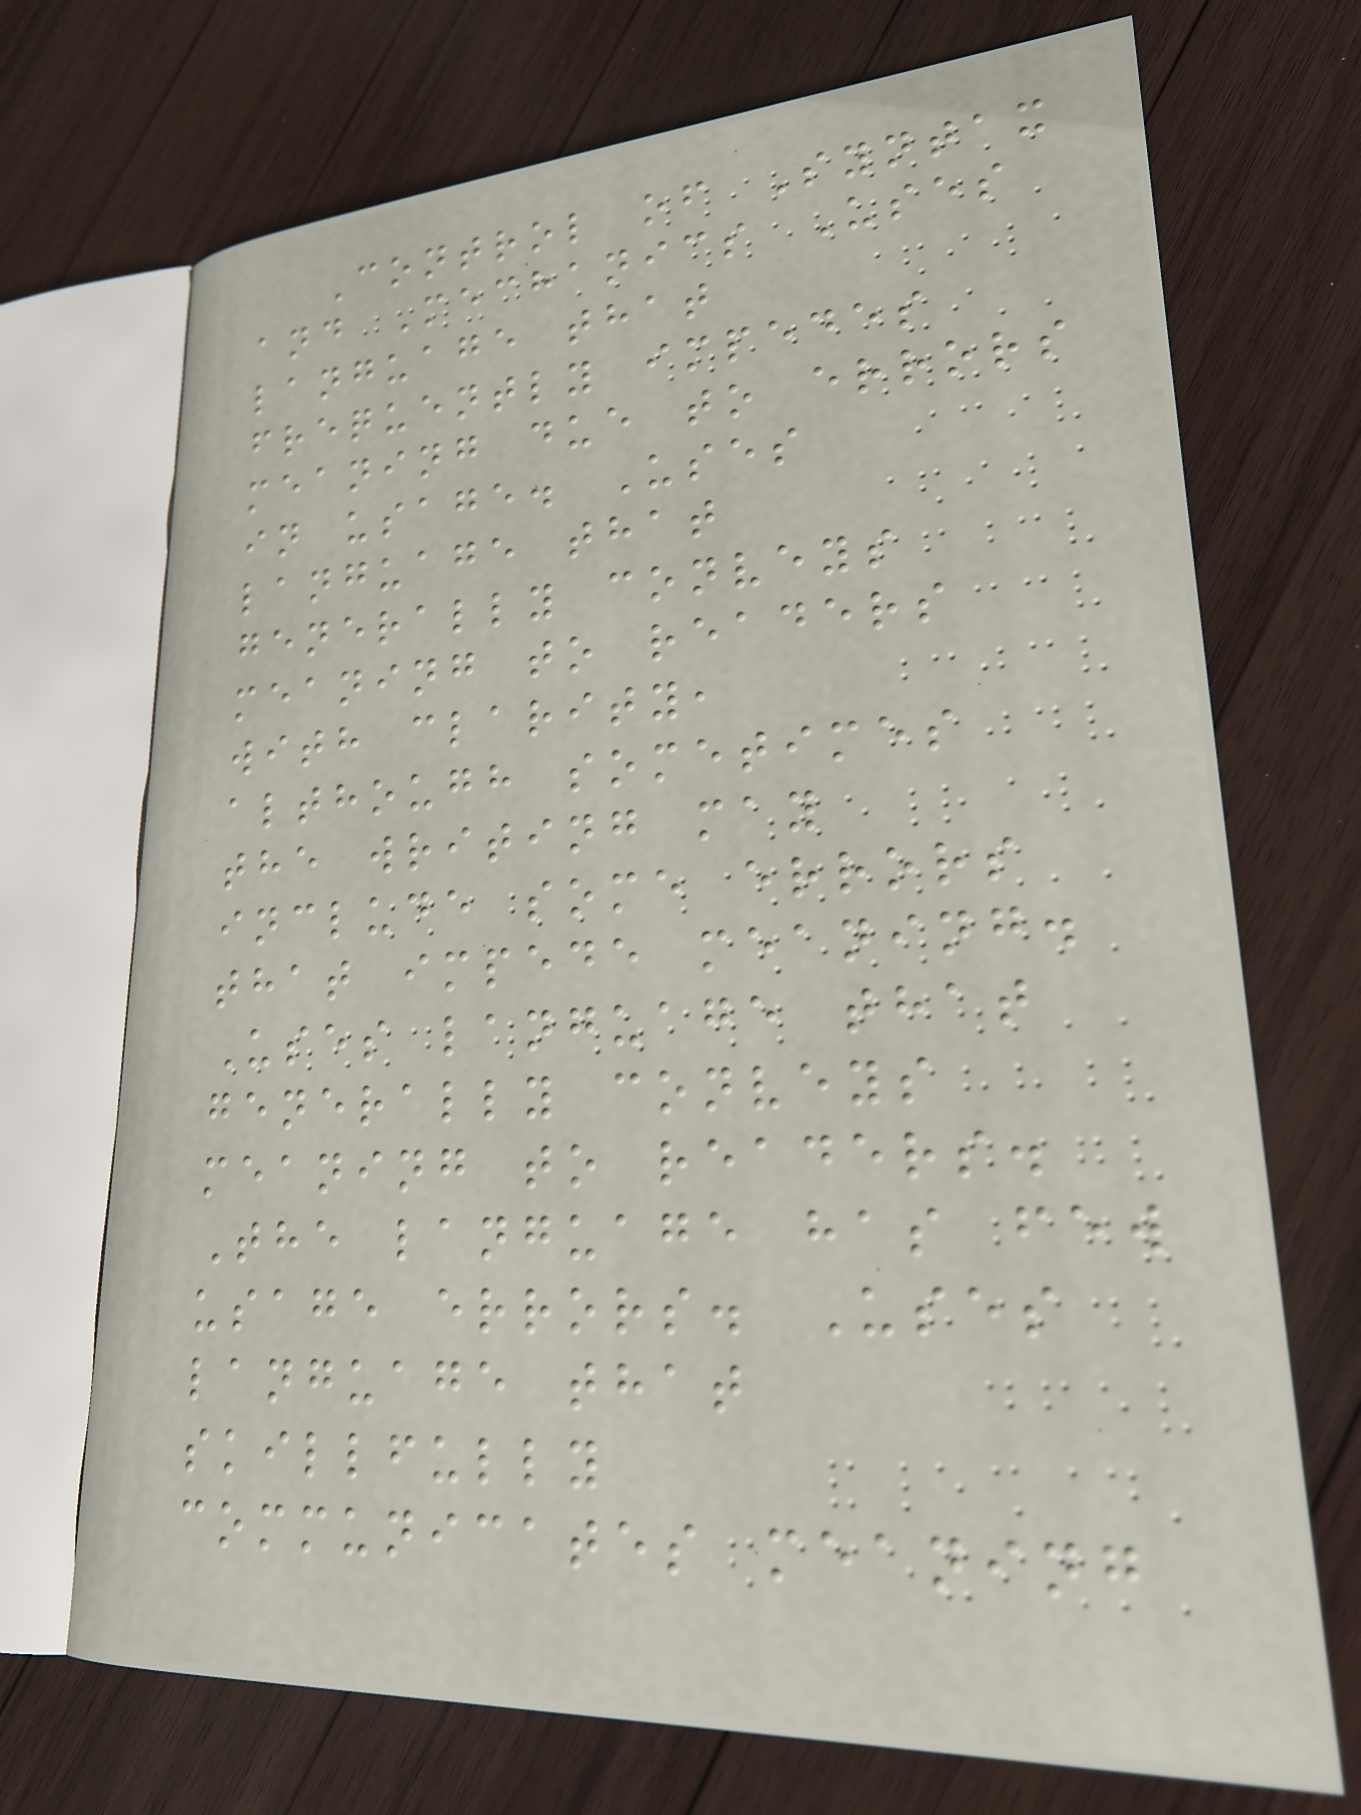Control of Syntax
and Mechanics Uses
language that
frequently impedes
meaning due to errors
in usage. Uses
language that
generally conveys
meaning to readers
with clarity,
although sometimes
the writing may
include some errors
that impede meaning.
Uses language that
generally conveys
meaning to readers.
The language has few
usage errors. Uses
language that
skillfully
communicates meaning
